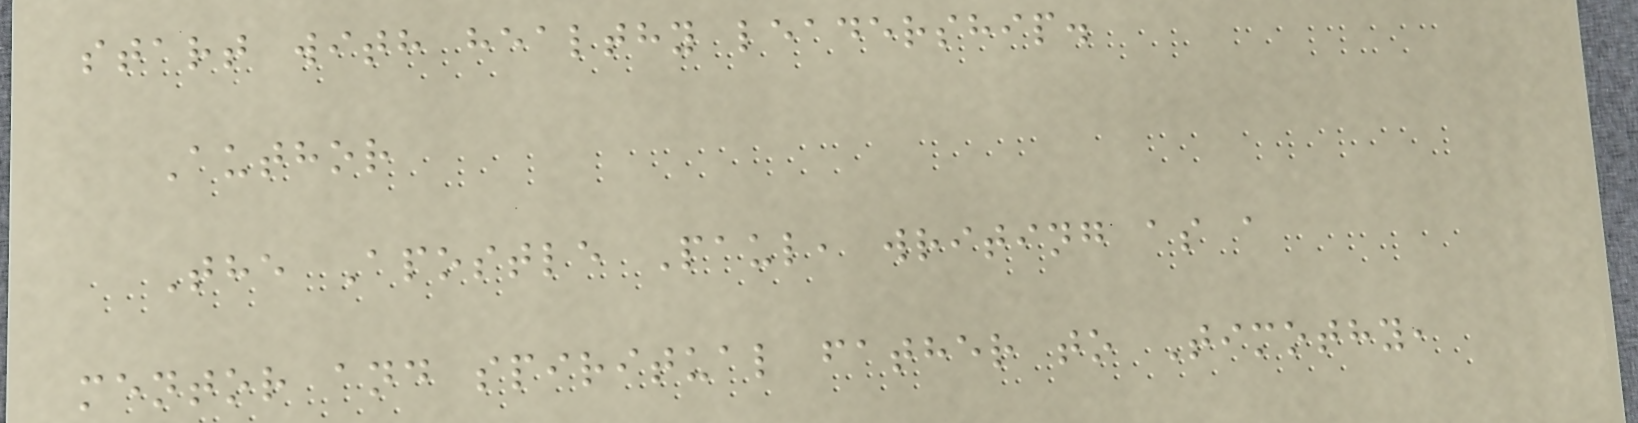start with healthy leadership.
Author
The Apostle Paul, writing as a
mentor and spiritual father to Timothy,
